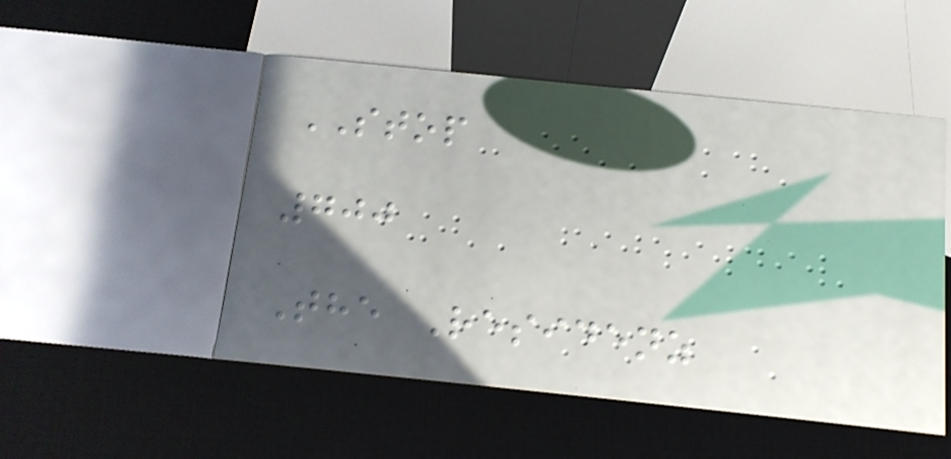STOP
700
The Residenz
